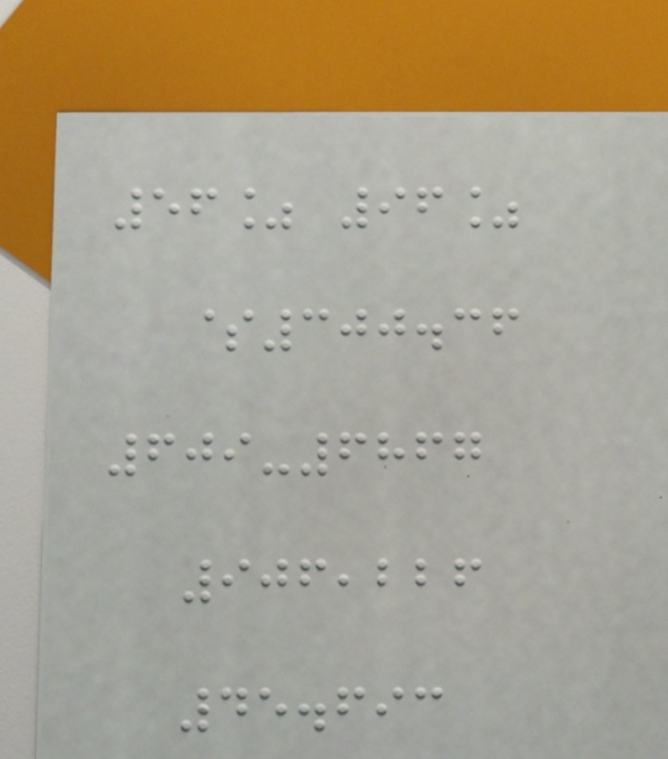56% 96%
$300.36
609-6867
906,226
45.693
